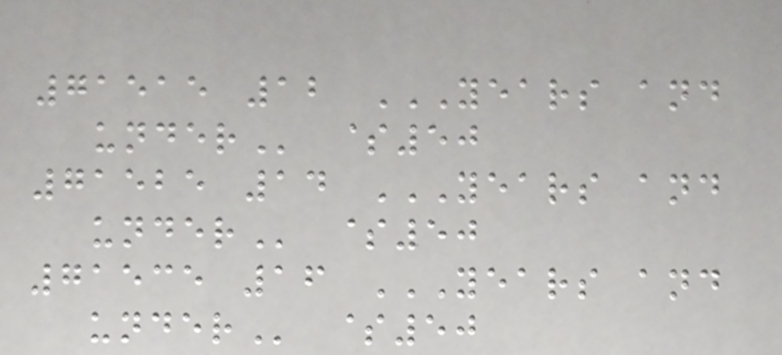71515 12 YEARS AND
UNDER $50
71525 14 YEARS AND
UNDER $50
71535 16 YEARS AND
UNDER $50
